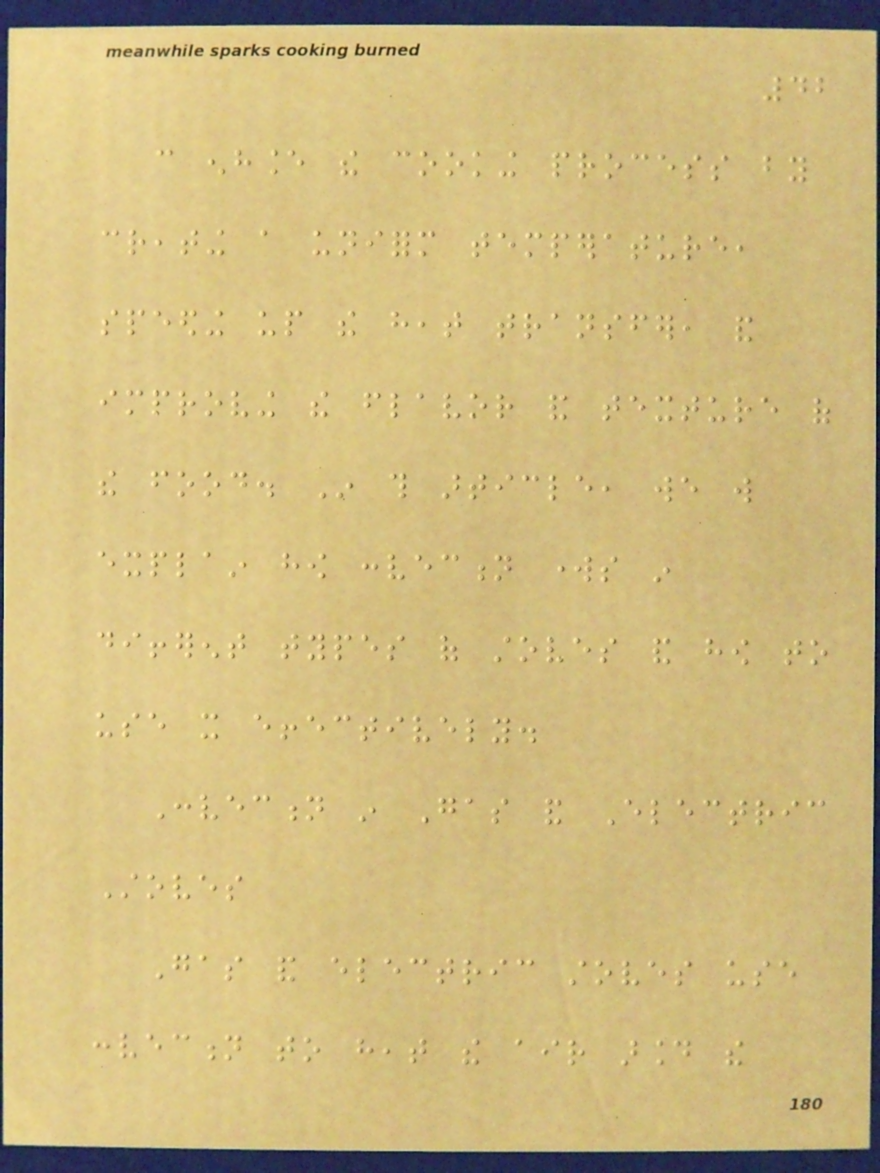42
can enhance the cooking process by
creating a uniform temperature,
speeding up the heat transfer, and
improving the flavor and texture of
the food. In this article, we will
explain how convection works in
different types of stoves and how to
use it effectively.
Convection in Gas and Electric
Stoves
Gas and electric stoves use
convection to heat the air around the
